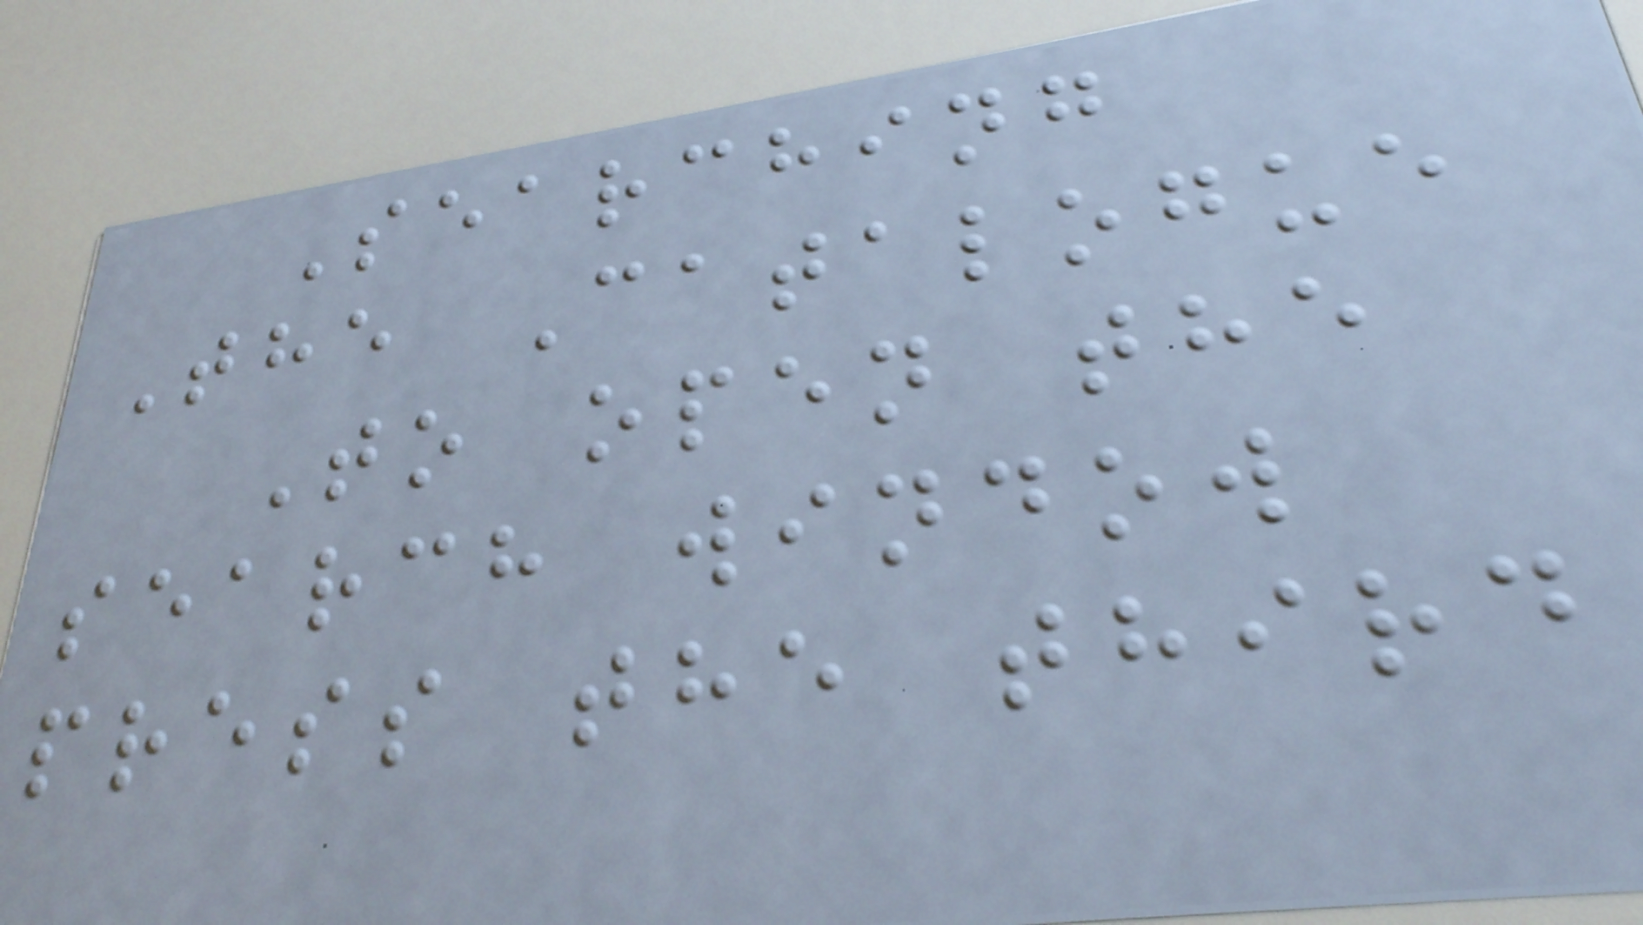Searching
The Catalogue
To open the
search window
press the third
